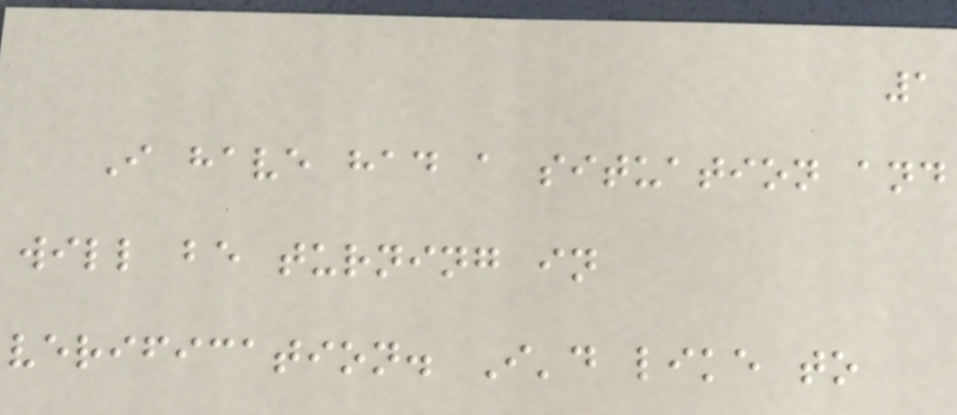1
I have had a situation and
will be turning in
verification. I'd like to
